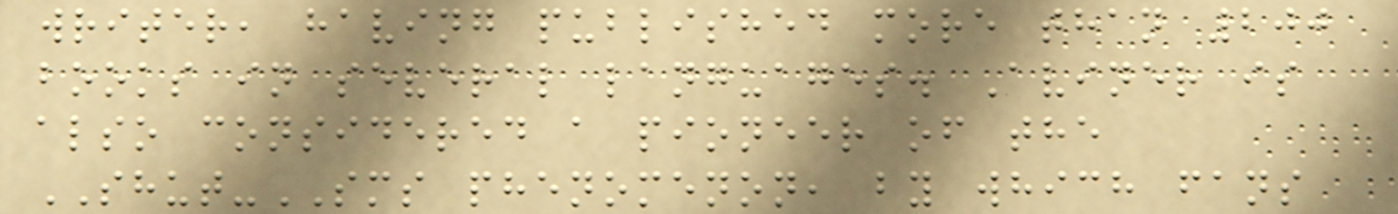writer, having published more than 200
books in several languages. Aviner is
also considered a pioneer of the
SHUT-SMS phenomenon, by which fans
